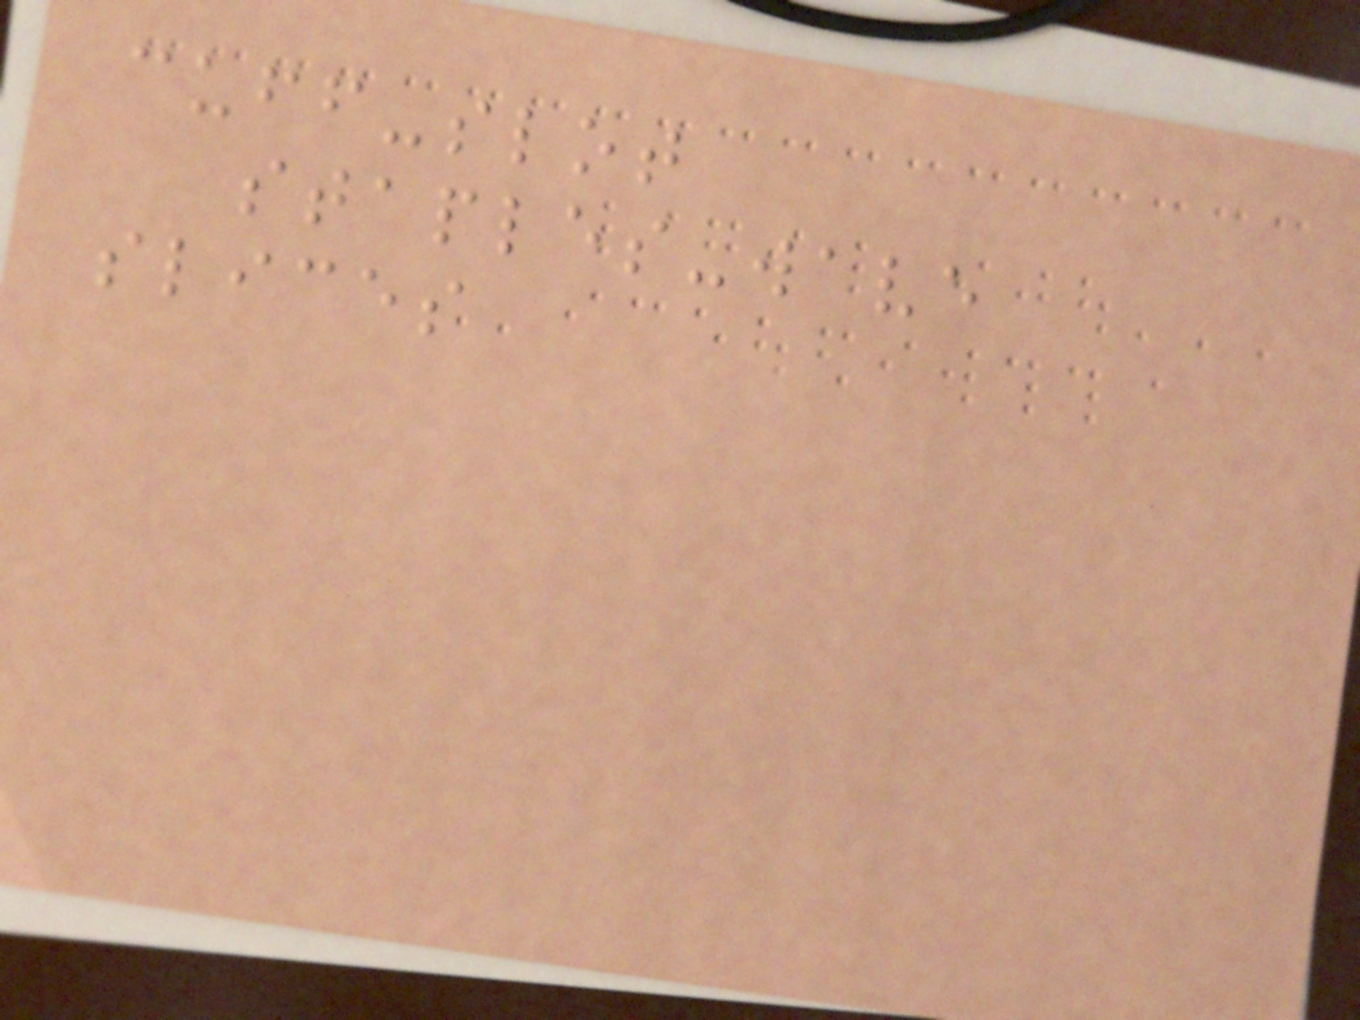cuff-slot
staples-wave
slices
